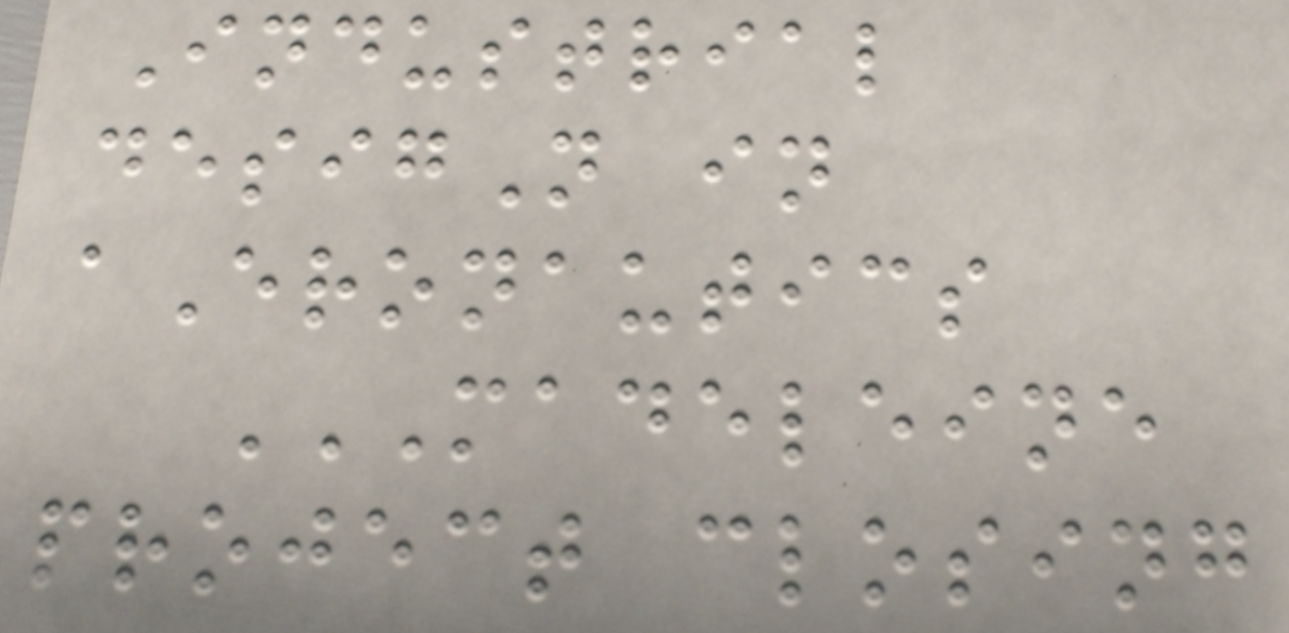Industrial
desigN in
aEronautics
MADELEINE
PROJECT CLOSING
